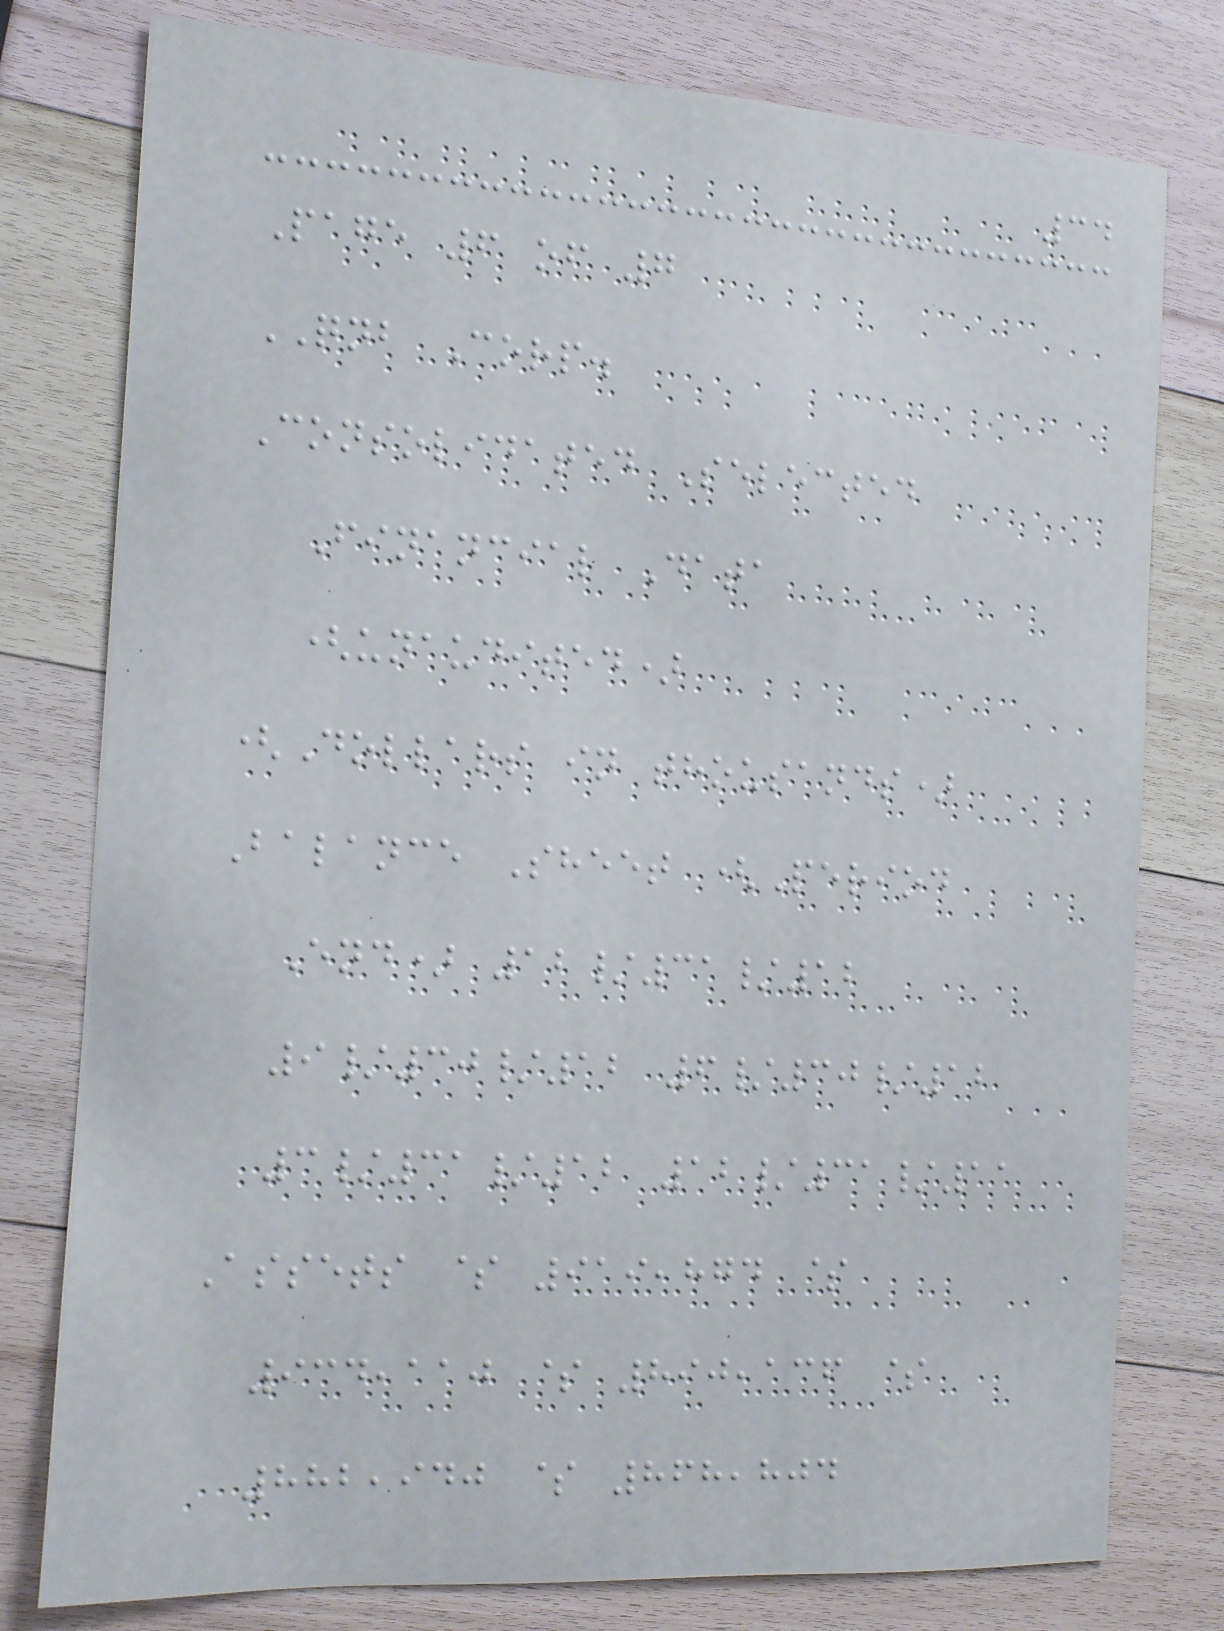34
Page 6 of 7
QNB Corp.
Consolidated Selected
Financial Data
(unaudited)
(Dollars in thousands)
Balance Sheet (Period
End) 12/31/12
9/30/12 6/30/12
3/31/12 12/31/11
Assets $ 919,874 $
934,110 $ 890,136 $
882,940 $ 868,804
